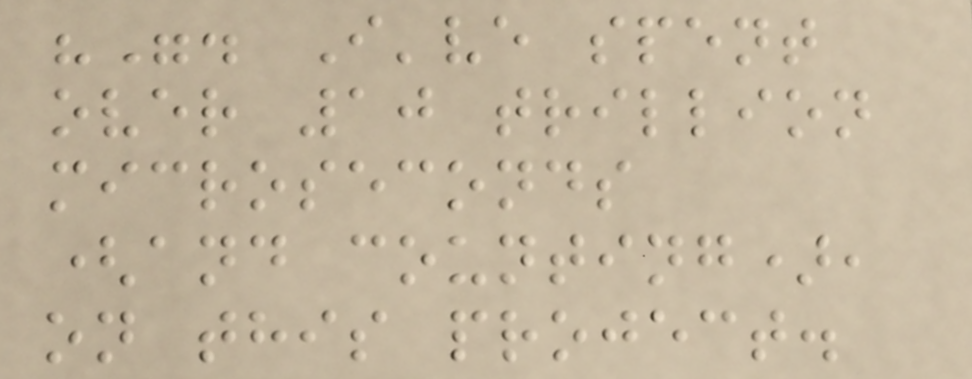"". I've spent
over 10 trillion
microseconds
(and counting),
on this project.
